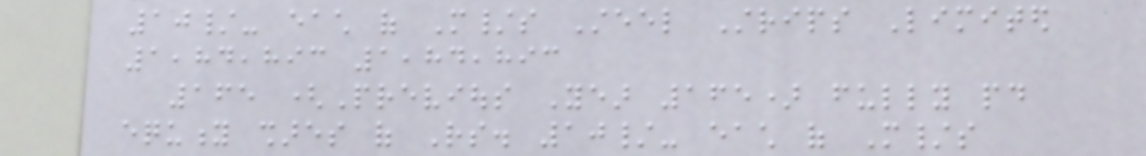10/- each of M/s Steel Strips Limited
1,84,893 1,84,893
165 (Previous Year 165) fully paid
equity shares of Rs. 10/- each of M/s
